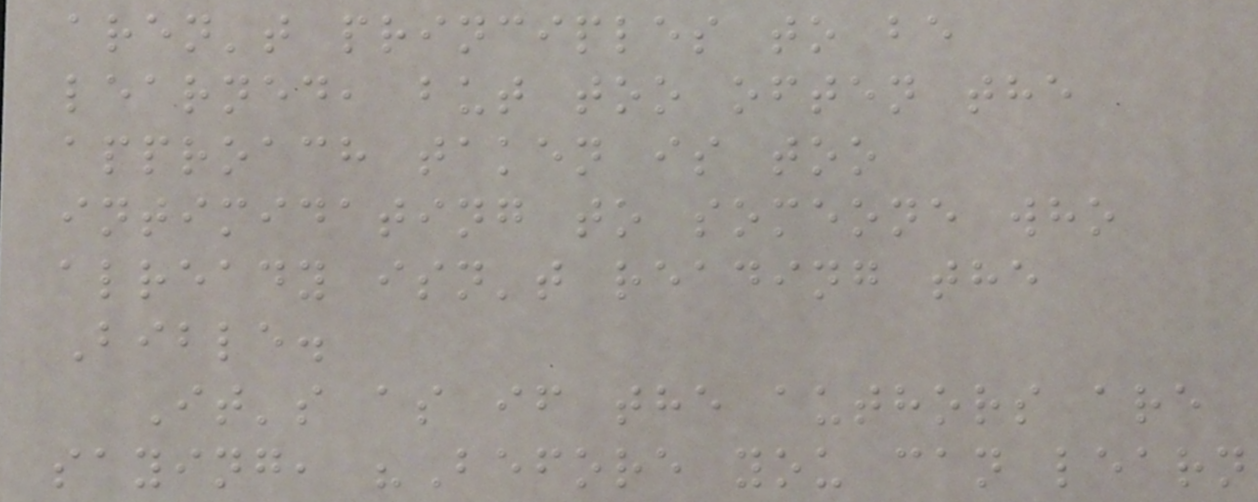aren't principles to be
learned, but too often the
approach taken is too
intimidating to someone who
already isn't reading the
Bible.
It's as if the authors are
saying, "Before you can learn
